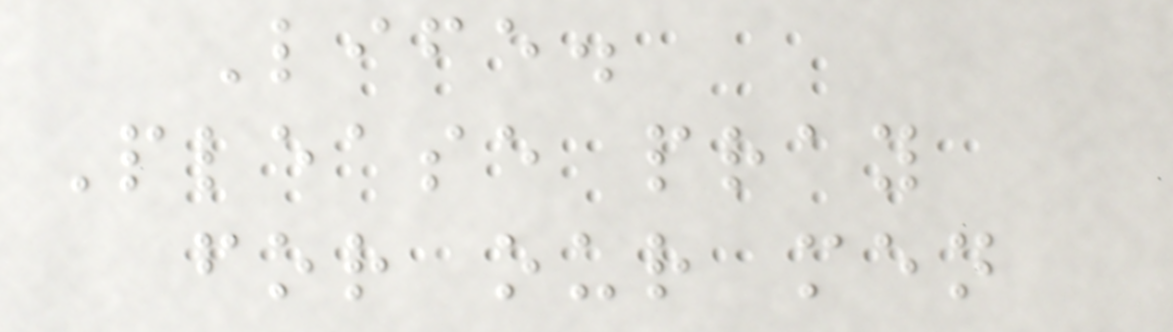Life.
Please pray
for our men
